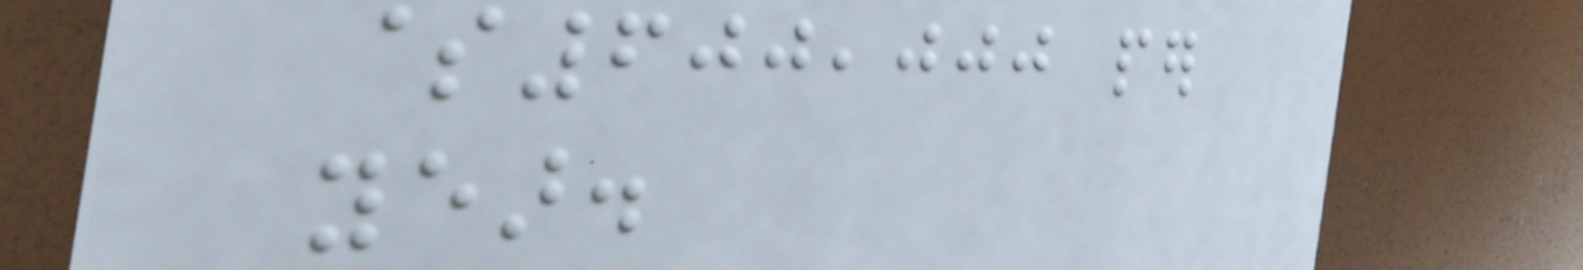$600,000 per
year.
